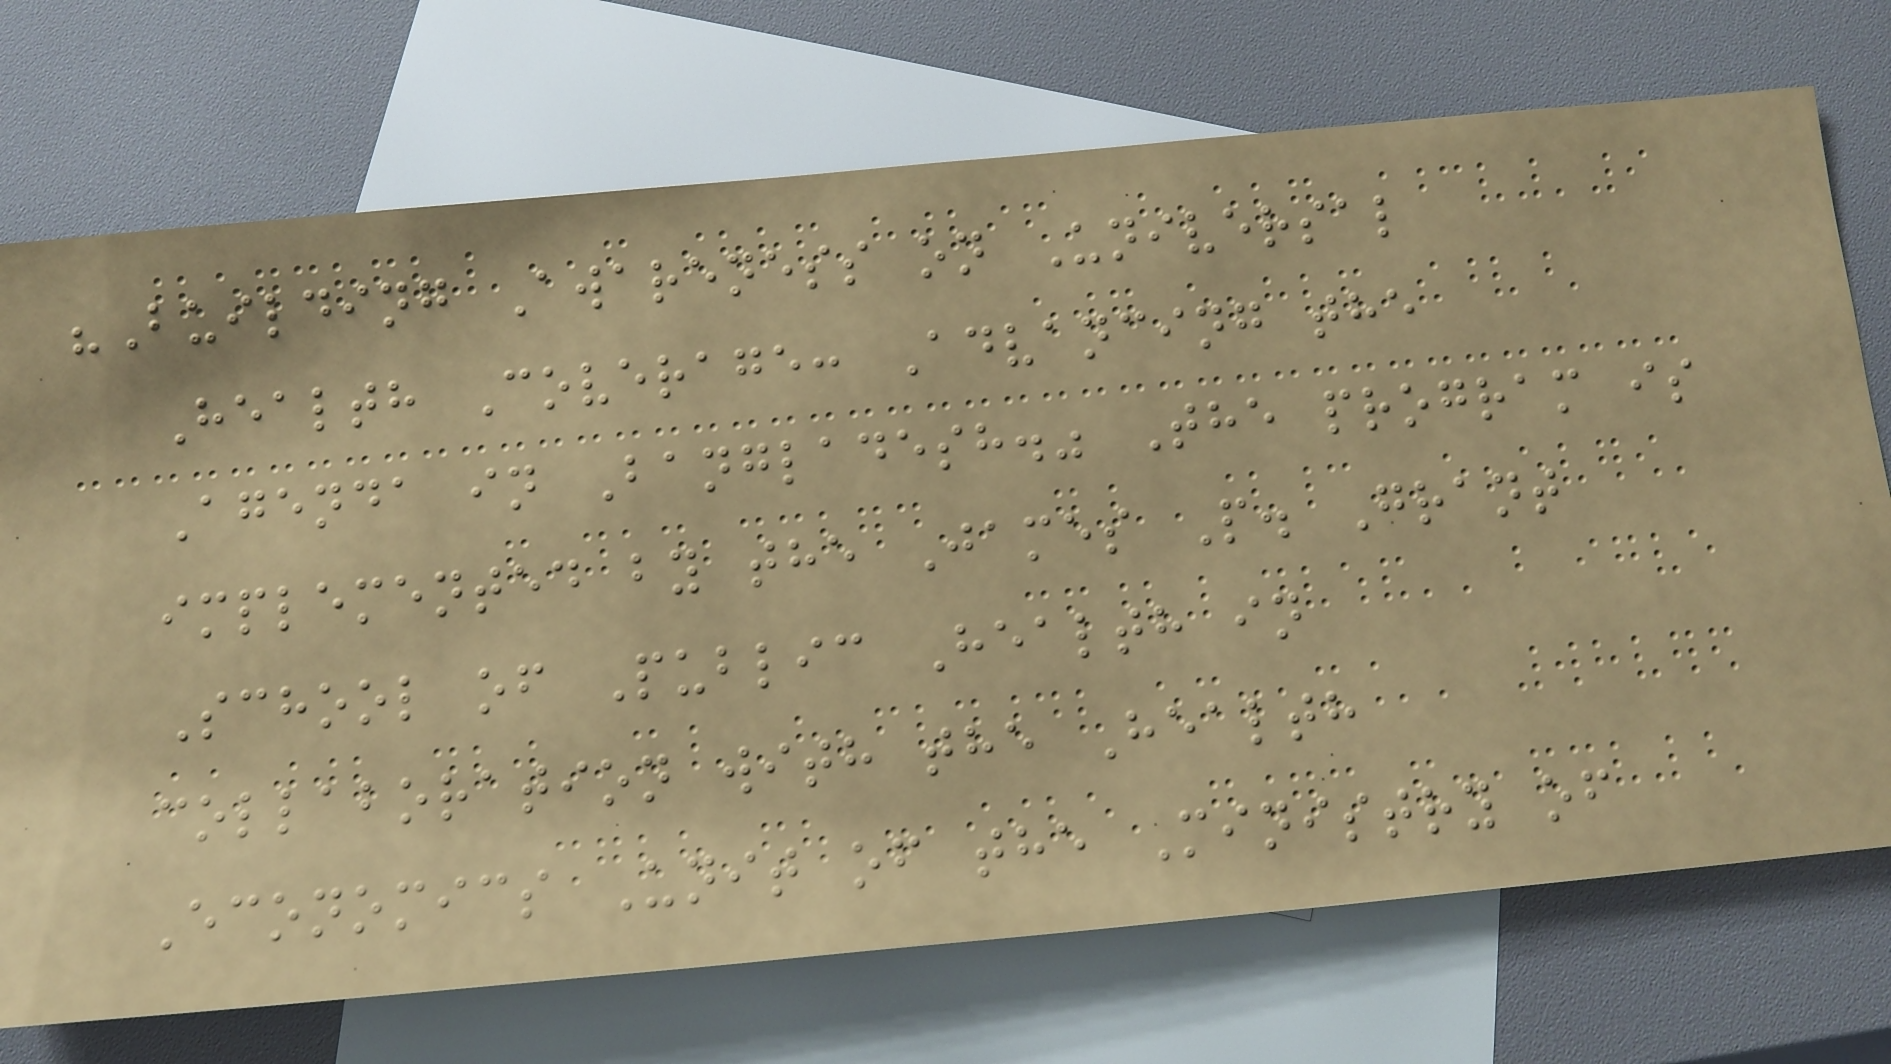"Building Awareness on Universal
Health Coverage: Advancing the
Agenda in Bangladesh." The program is
implemented by the James P. Grant
School of Public Health in
collaboration with the Health
Economics Unit of the Ministry of
